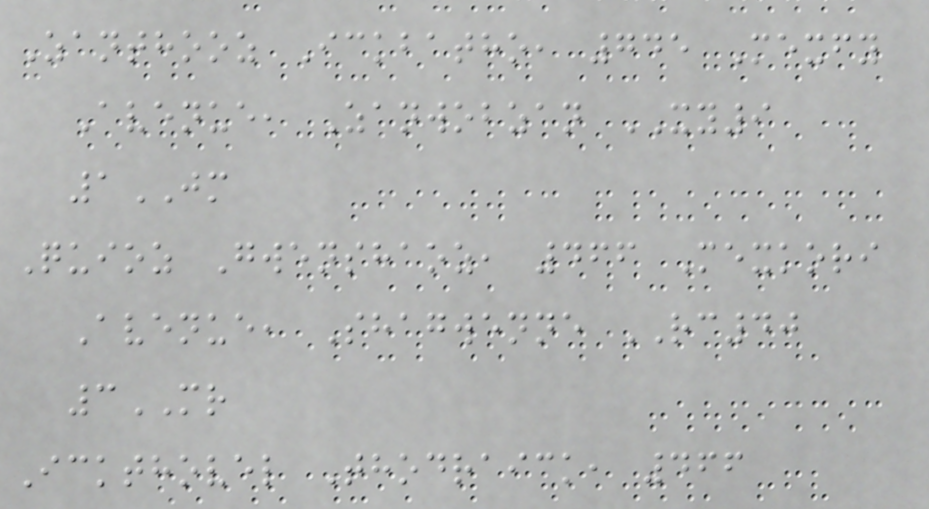Zanthooz Ickbatho, 745 Mexfy
Avenue, Zanwobzan XY9
1JM
Quioz Gwenshaoz, 466 Mexkori
Avenue, Shagwenne RC40
3MR
Ickthovel Thodraick, 466
